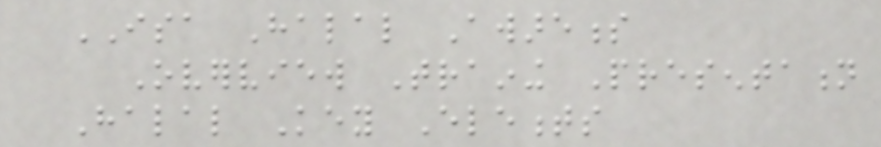ISA Halal Awareness
Overview Training Presentation
Halal Key Elements
